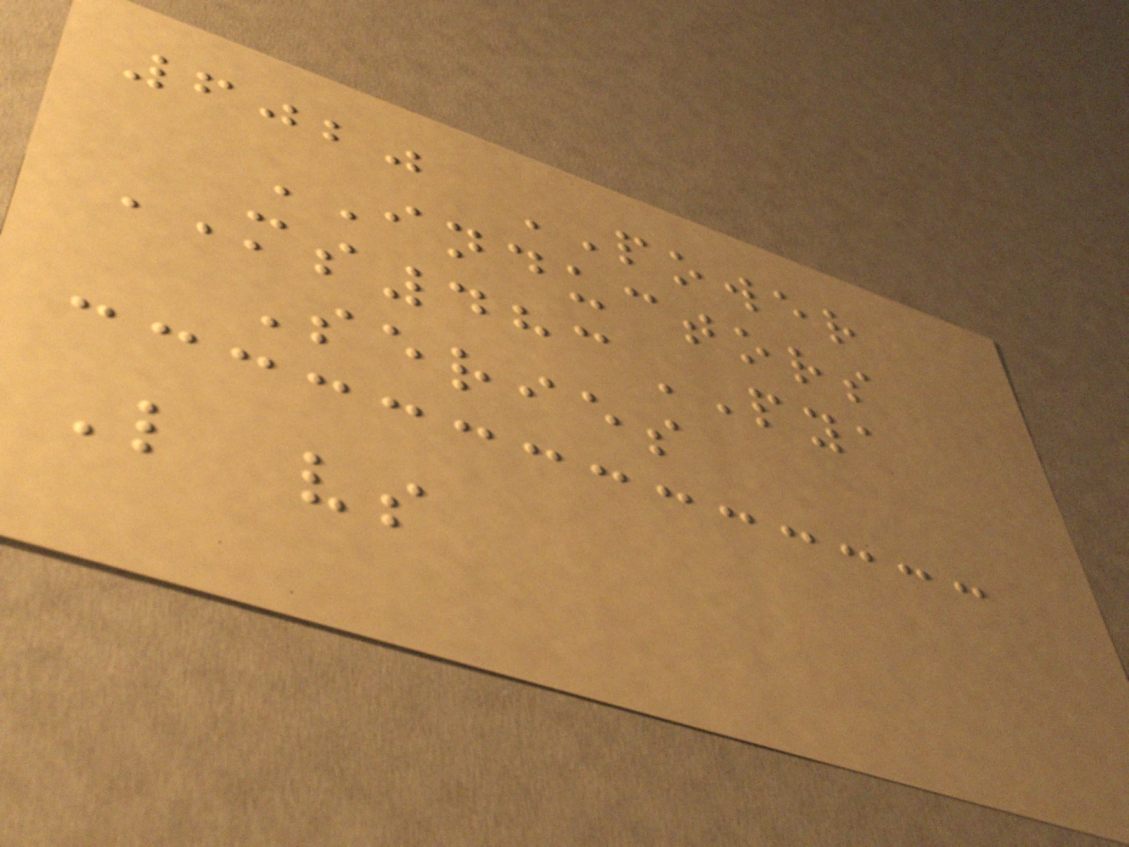6020 POWER
INDUCTORS
MS483PYA
Series
L vs
